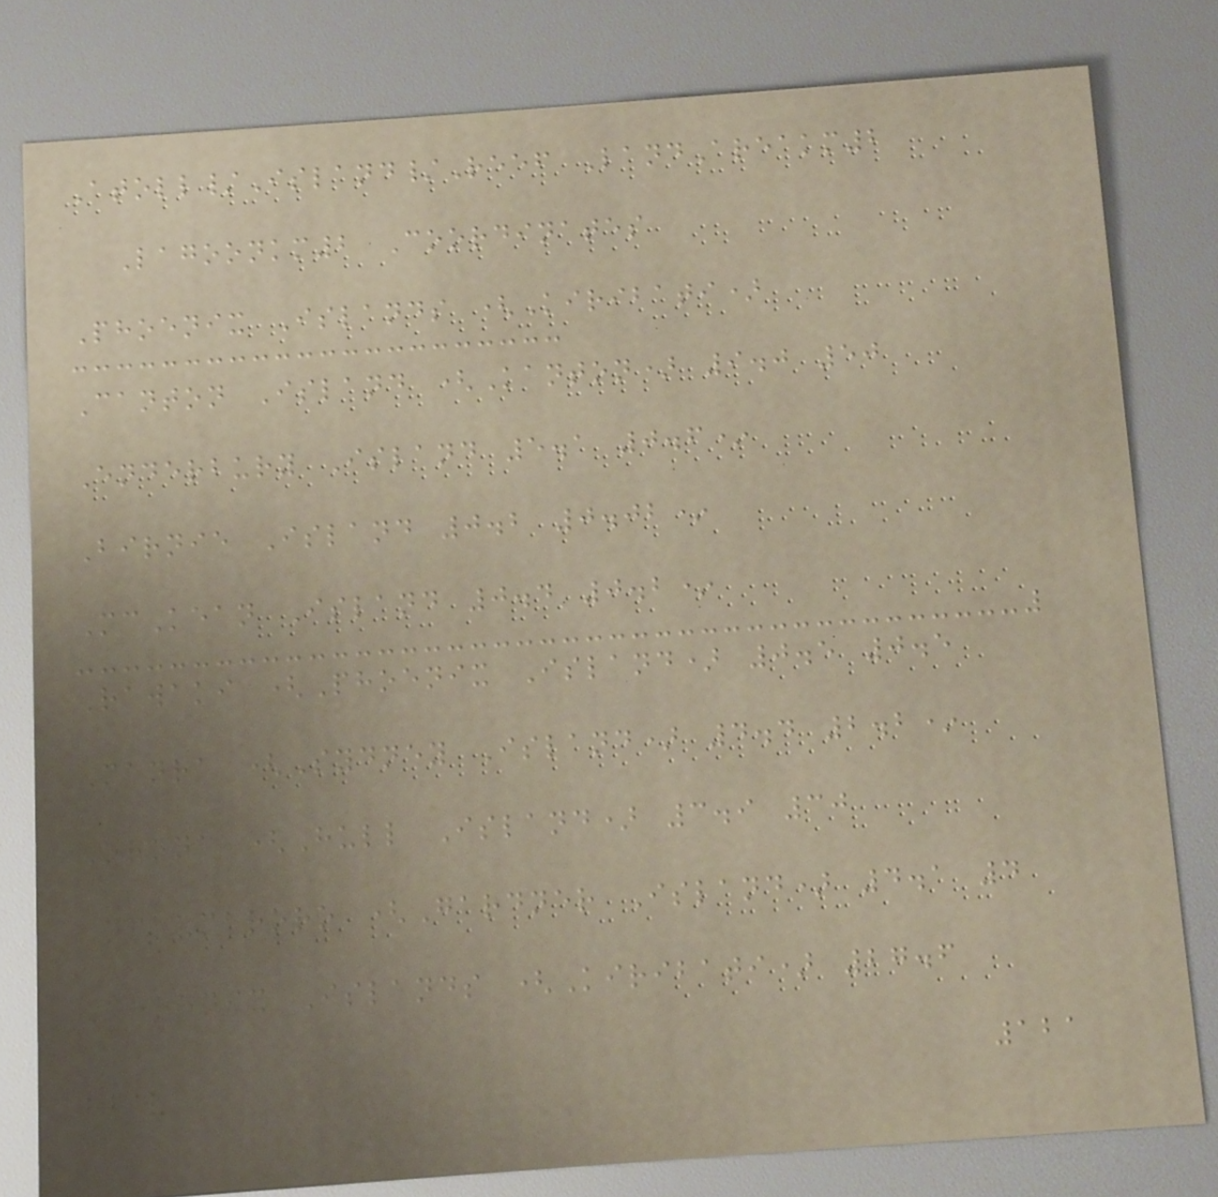Atoll/Island/Reef LandAreakm2
Lagoonkm2 Coordinates
Phoenix Islands (Kiribati)
Canton Island (Kanton) 9.0 50
Enderbury Island 5.1 0.6*
Birnie Island 0.2 0.02*
McKean Island 0.4 0.2*
Rawaki (Phoenix Island) 0.5 0.5
Manra (Sydney Island) 4.4 2.2*
Orona (Hull Island) 3.9 30
Nikumaroro (Gardner Island) 4.1 4
Phoenix Islands (Kiribati) 27.6
121
